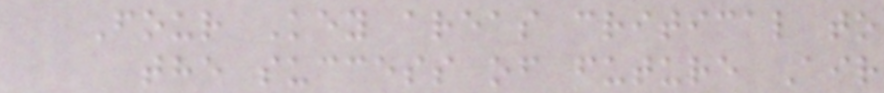Four Key areas critical to
the success of future Air
